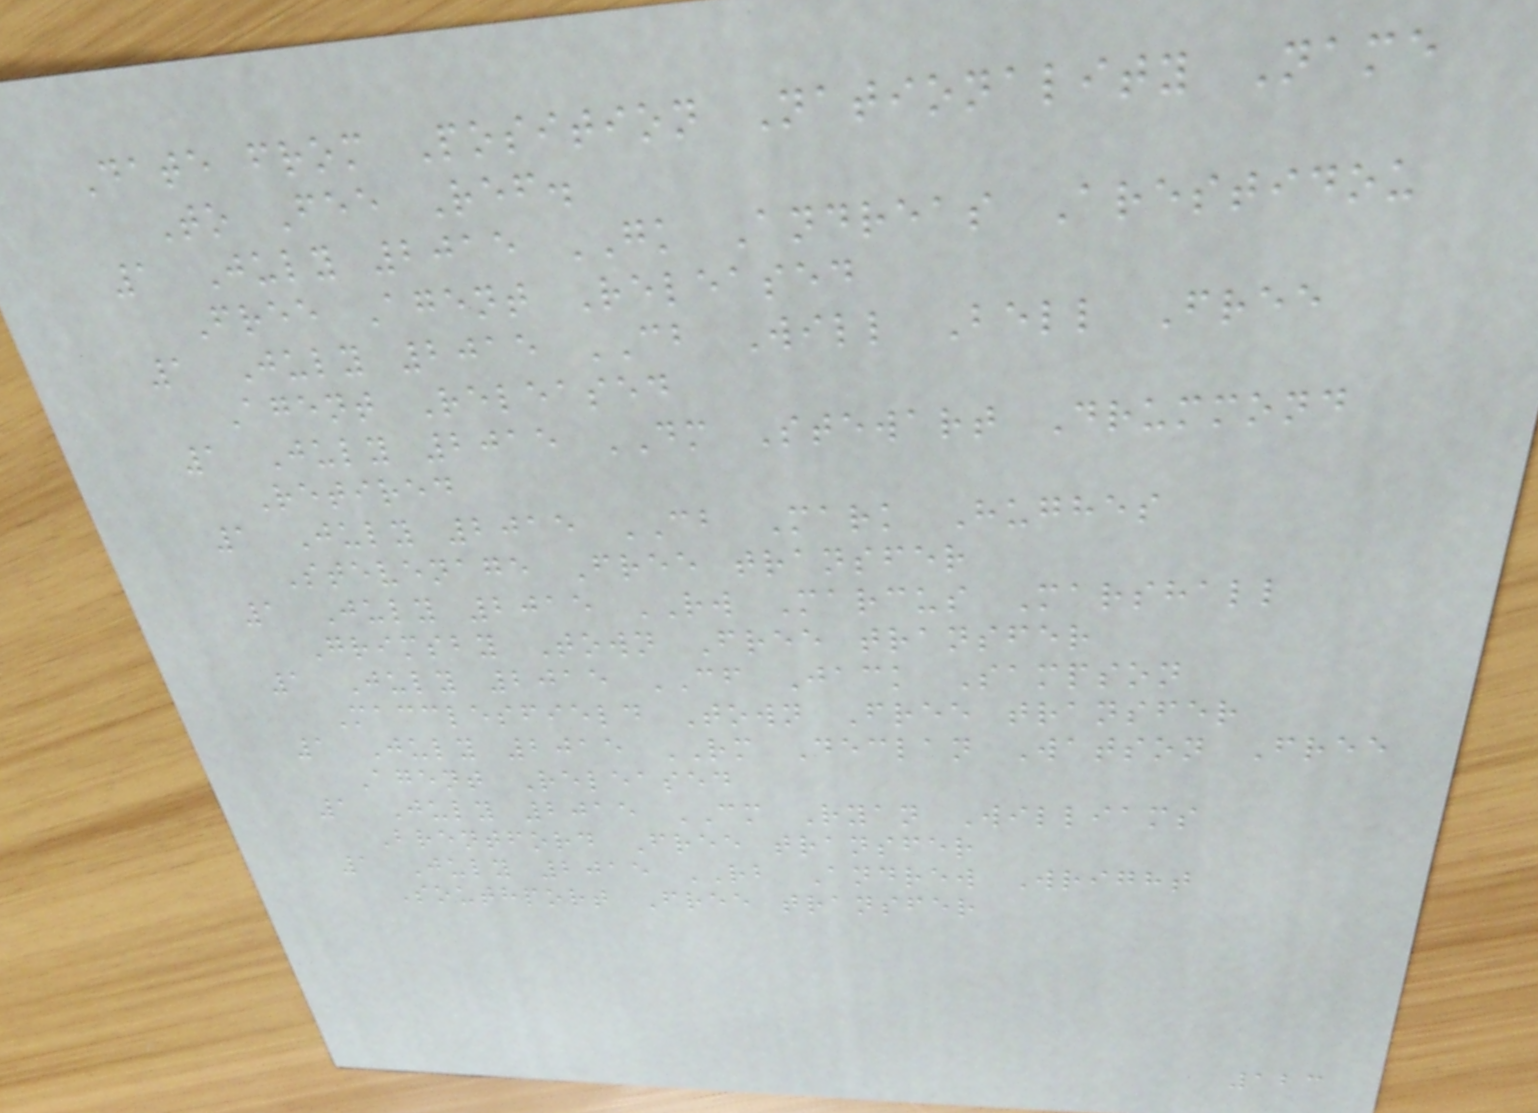Date from Position Nationality Name
To Fee Ref.
1 July 2015 GK Andreas Arestidou
Free Agent Released
1 July 2015 CB Will Bell Free
Agent Released
1 July 2015 DM Stewart Drummond
Retired
1 July 2015 CB Mark Hughes
Stevenage Free transfer
1 July 2015 RW Marcus Marshall
Grimsby Town Free transfer
1 July 2015 CF Jack Sampson
Macclesfield Town Free transfer
1 July 2015 RM Declan Watson Free
Agent Released
1 July 2015 CM Ryan Williams
Brentford Free transfer
1 July 2015 RB Andrew Wright
Southport Free transfer
123
